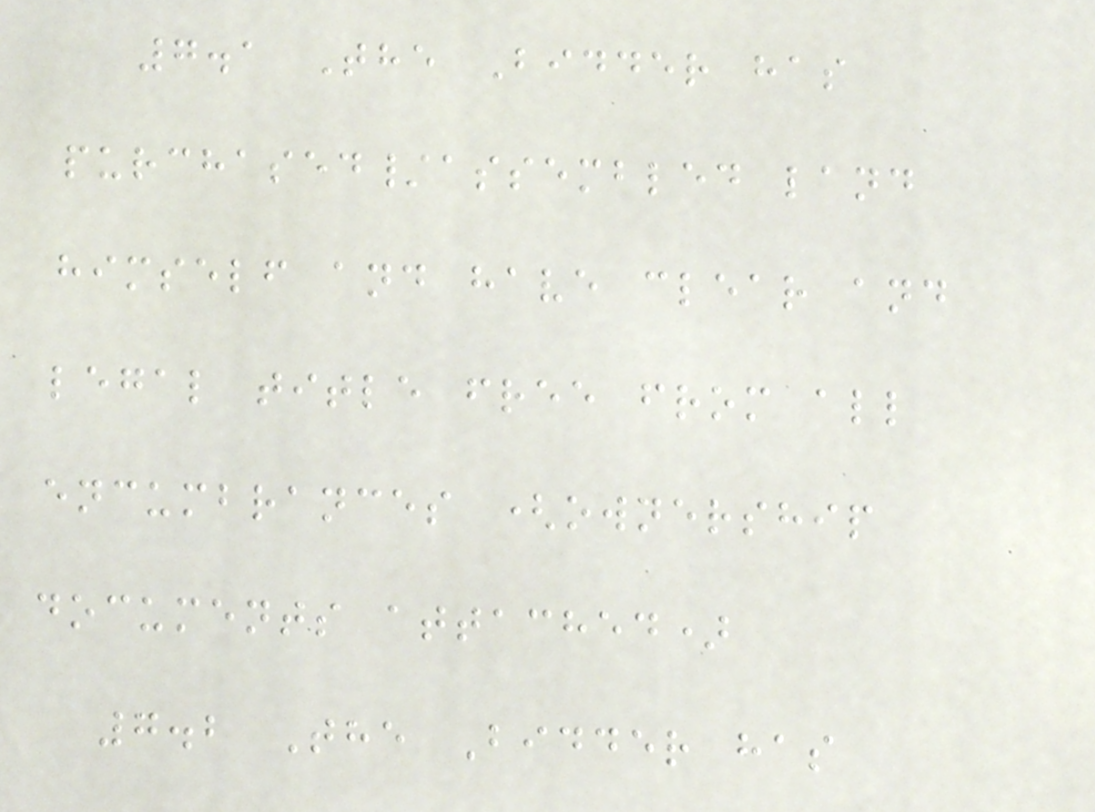7.1 The Bidder has
purchased/assembled land
himself and have clear and
legal title free from all
encumbrances (ownership
documents attached)
7.2 The Bidder has
